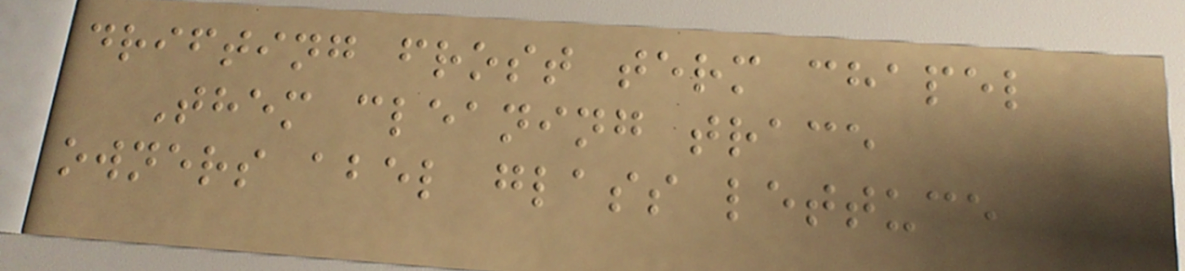drifting frost term chapel
Them cleaning trace
owners abel glass lettuce
